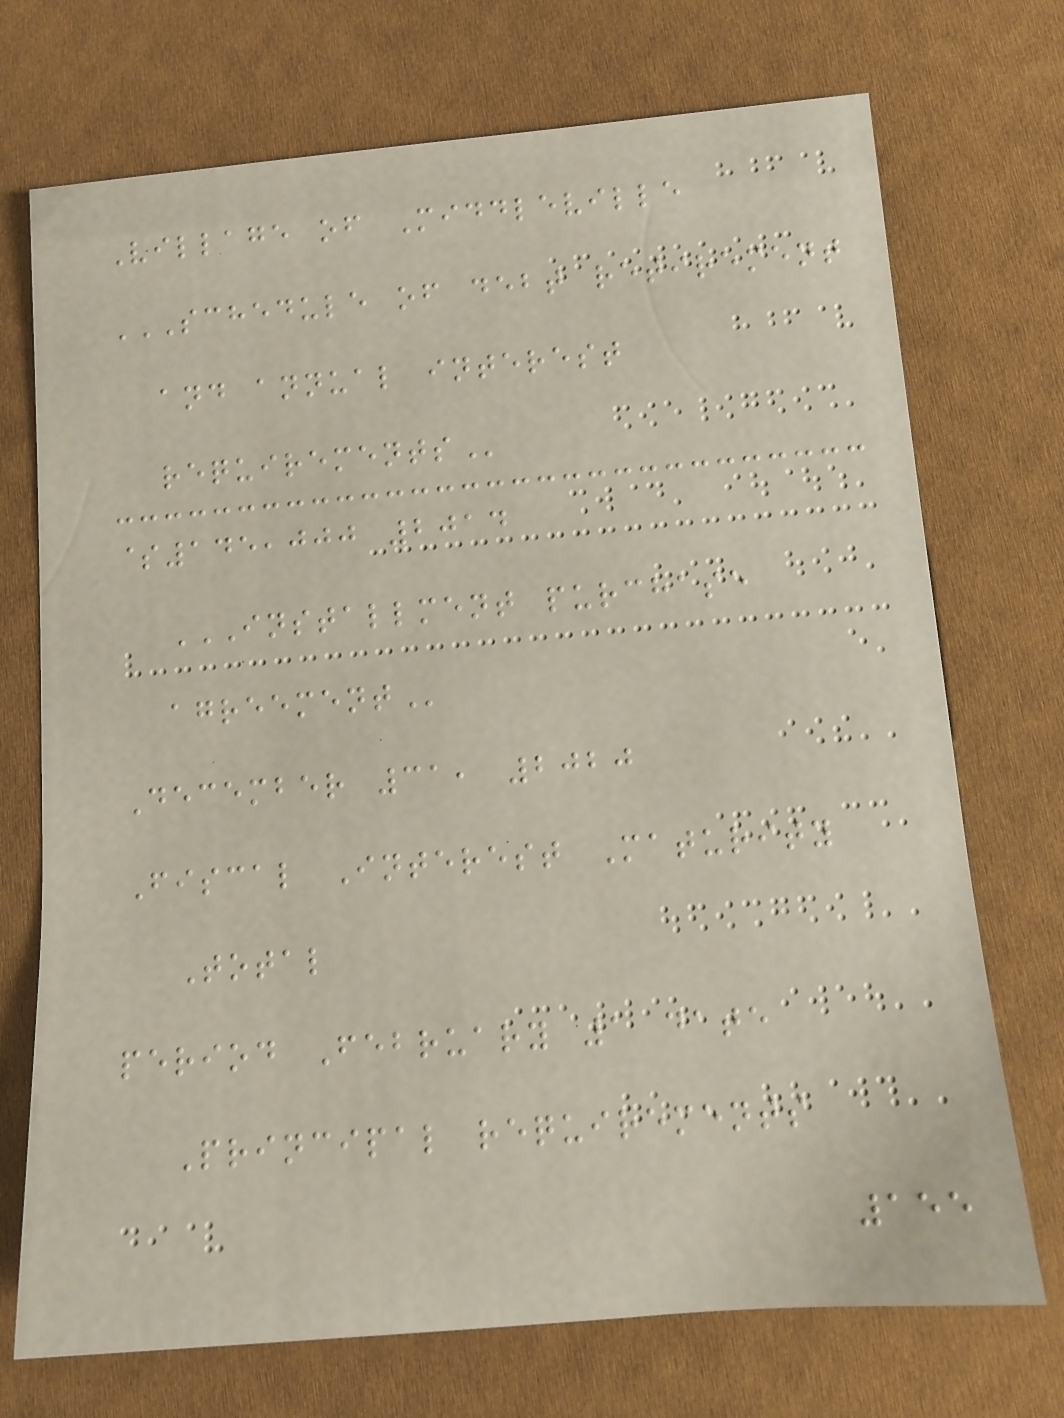Village of Middleville
SCHEDULE OF DEBT RETIREMENT
AND ANNUAL INTEREST
REQUIREMENTS
$145,000 2014
INSTALLMENT PURCHASE
AGREEMENT
December 31, 2020
Fiscal Interest Maturity
Total
period February 1 date
Principal requirements
155
